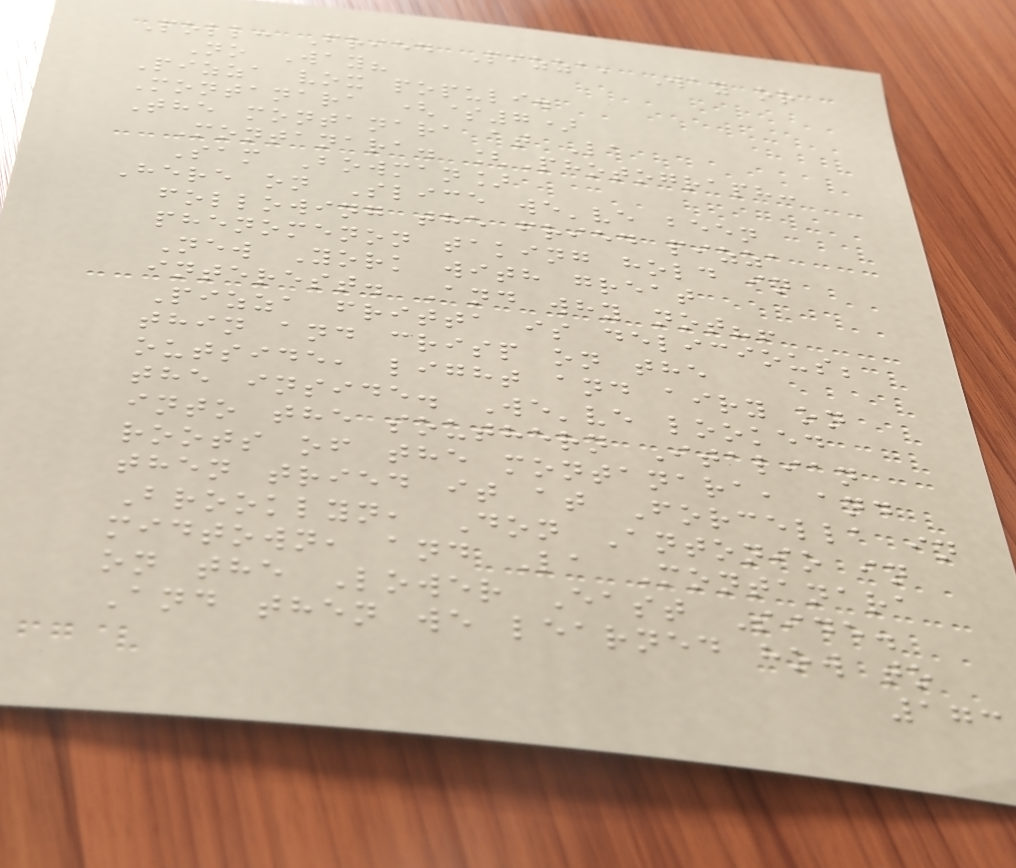Poll: Fried Pizza, Way or
No Way?
Pizza vox populi.
Montanara ($7)
The montanara at La
Montanara. [Photograph:
Sam Bowman]
Here on Slice we've been
following the fried pizza
phenomenon taking hold in
New York with great
interest. And why not?!
Pizza fritta is delicious;
thin and crisp on the
outside, light and airy on
the inside. We've looked
into the southern Italian
roots of the montanara, and
then tried it at Forcella in
Brooklyn, Don Antonio in
midtown, and La Montanara
on the Lower East Side.
And then we learned how to
173
